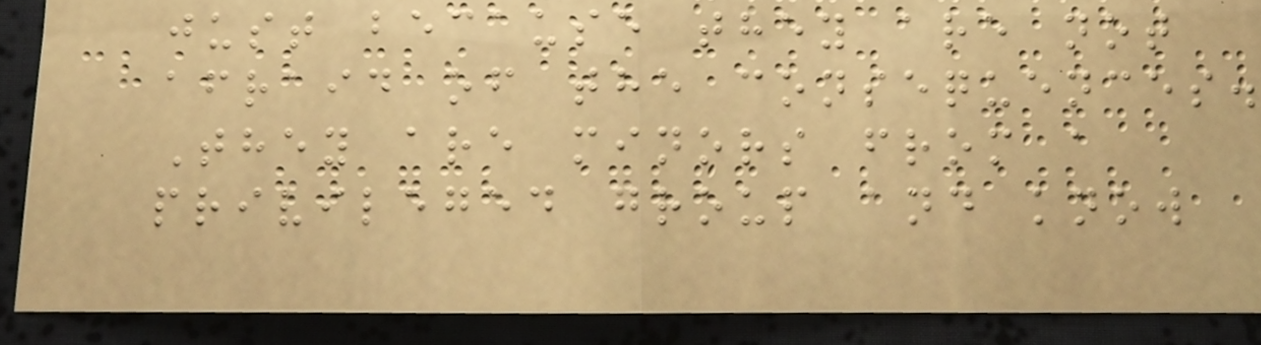just because they are not
afraid of the consequences.
They are minors from a
privileged group and know
